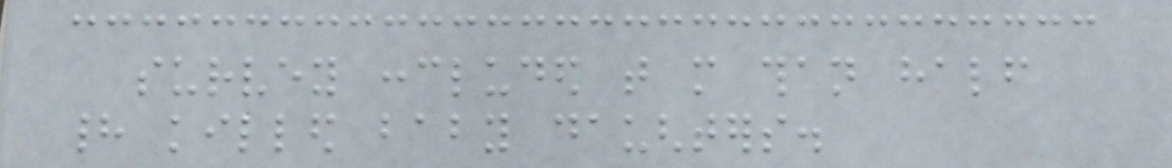survey concluded that more than half
had killed baby daughters.
